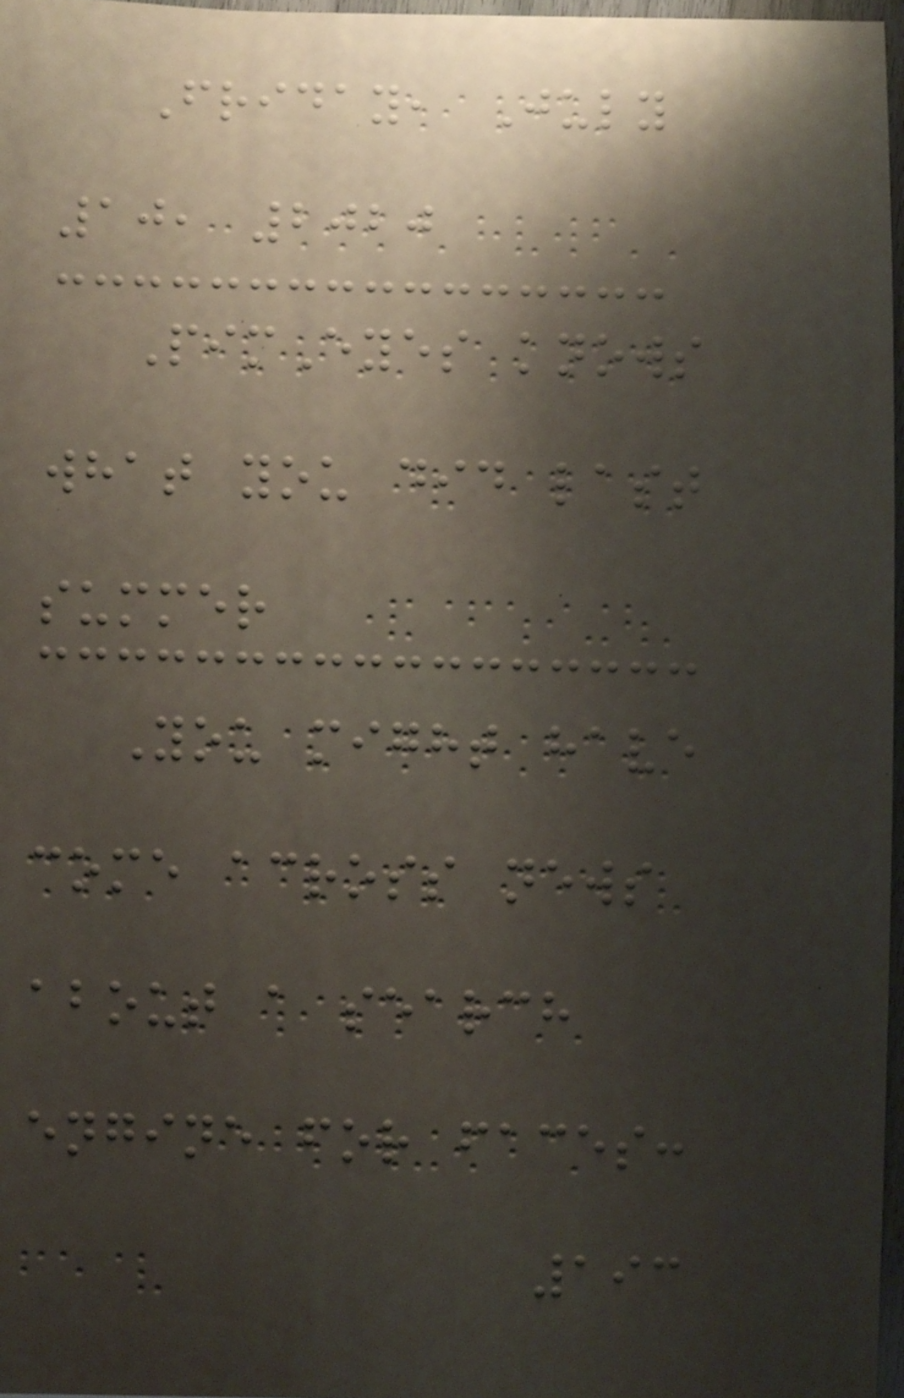Friday, July
10, 2020
PimEyes knows
what you did last
summer
You might have
come across news
about a search
engine for faces:
193
